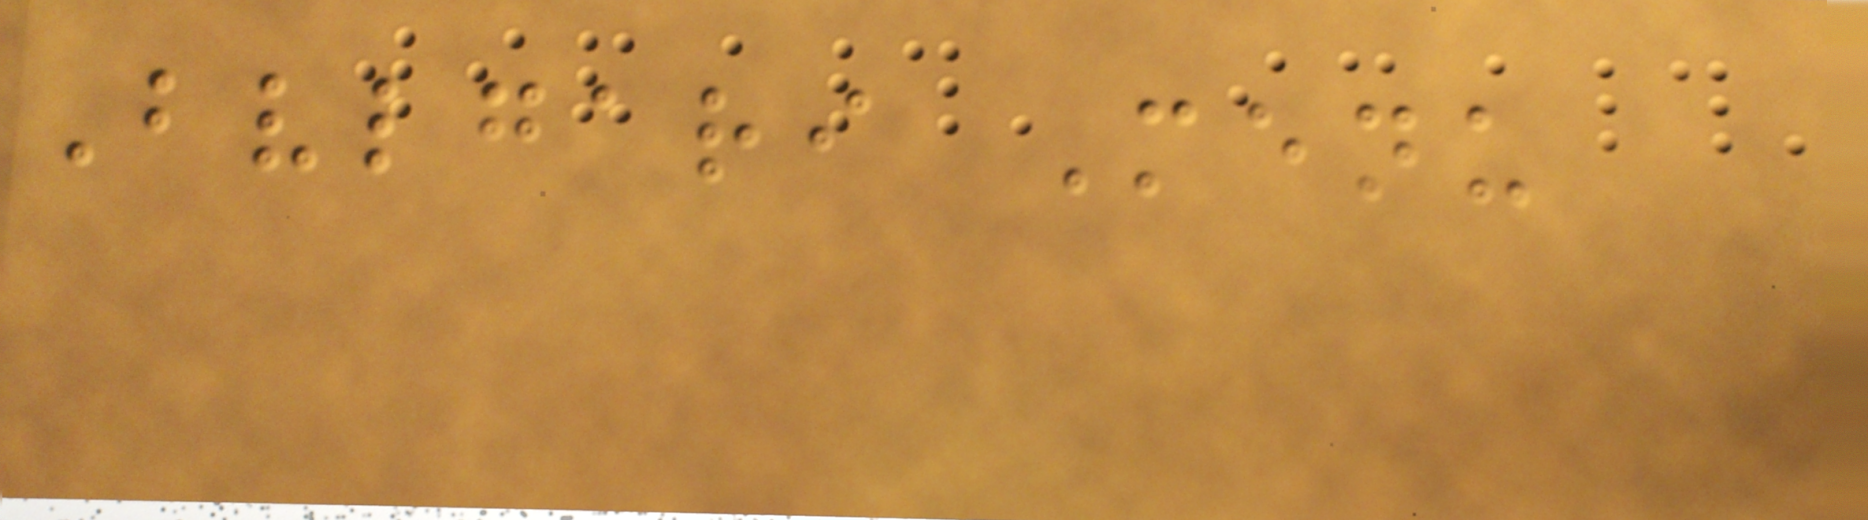Bvlgari Menu
